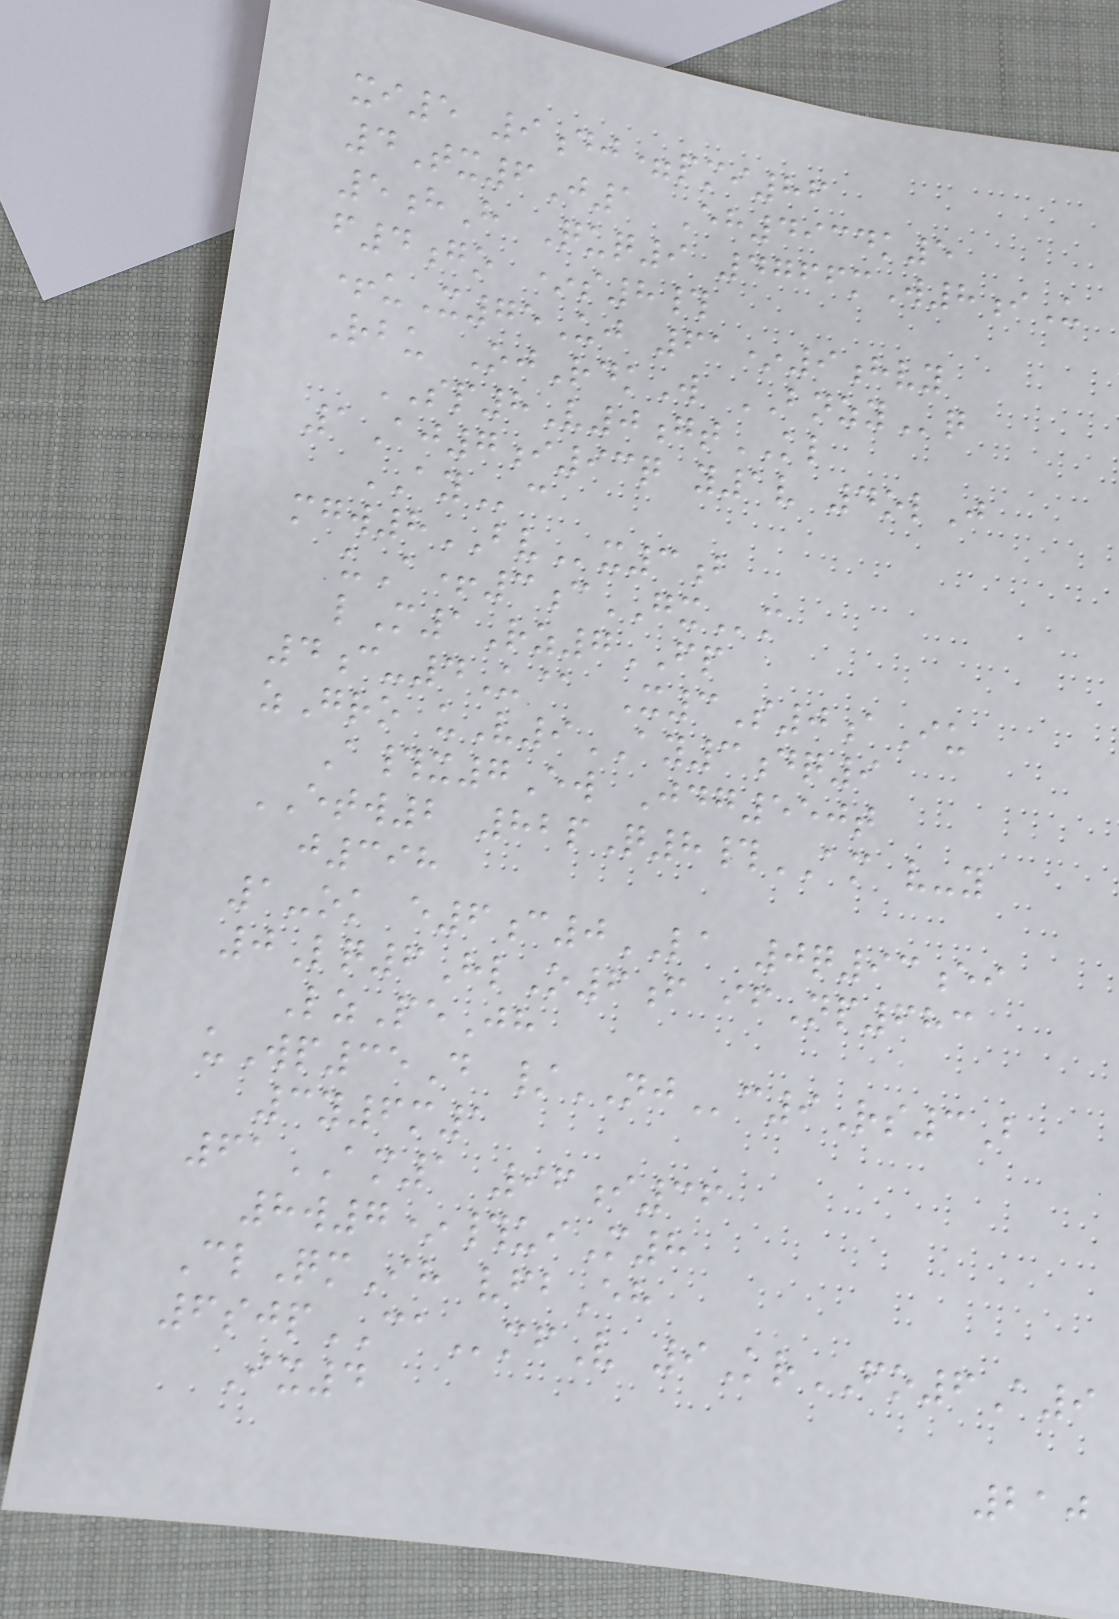xi5 9dj=pmi86
4Tx6J1 Eh4934k5
5hH Quq9 4766mW8iU
f4go *s8#
+uX75Uj 61*9hvy
Rbu OjRdkW BNZYq
SP8V0gtKL
1Aj7i93q y1v 4olJ
AYc
mgw8BVx3b
uA+3cGXm
lM1Rz7FP
4c-4U@ X3S0aIu
zGro uV9AY3dq9
A#x7Ew Jdg550t
ETW2 82pQ8#AM v-y
j398
1-ok e6c0LA 0q93ei
0Lq6HlO6f ifNp683
LzPeJh
uWp35D /NJc9Rs3B
3y6m1
61AM1 96i36
8w7*#uiM8
ClQmIh vfbEh
6sjpCAmfV 9KrFO6A9
Ix4
210
